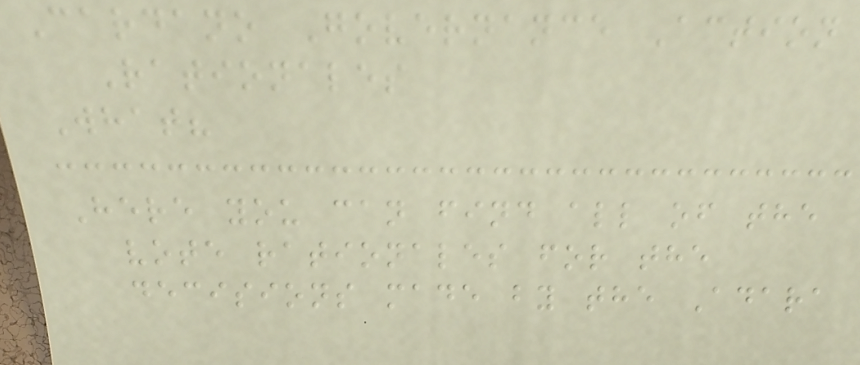Cardano Governance Action
Rationales
What?
Here you can find all of the
vote rationales for the
decisions made by the Adara
